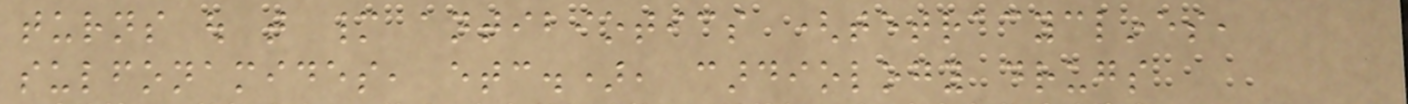turns out that many antibiotics (tetracyclines,
sulfonamides, etc.), cardiology drugs
